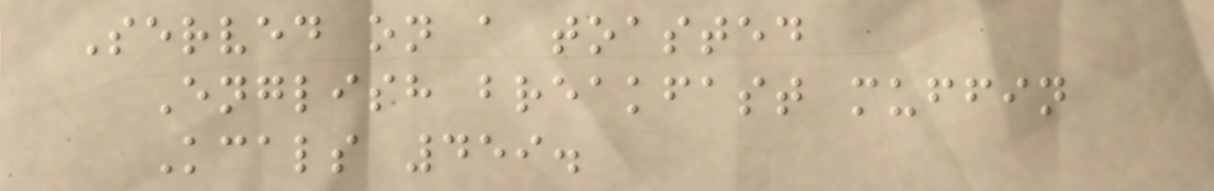Served on a toasted
English breakfast muffin
Kcals 459.
